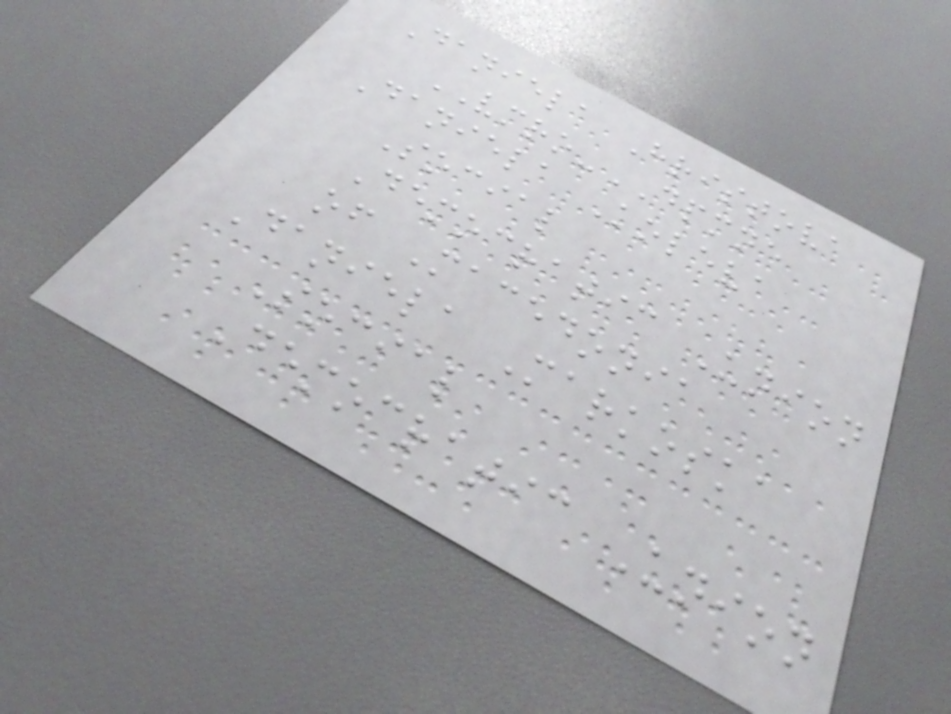Daniela Hristova
VMRO-DPMNE
Daniela Koleva
Social
Democratic Union
of Macedonia
Daniela Markoska
Social
Democratic Union
